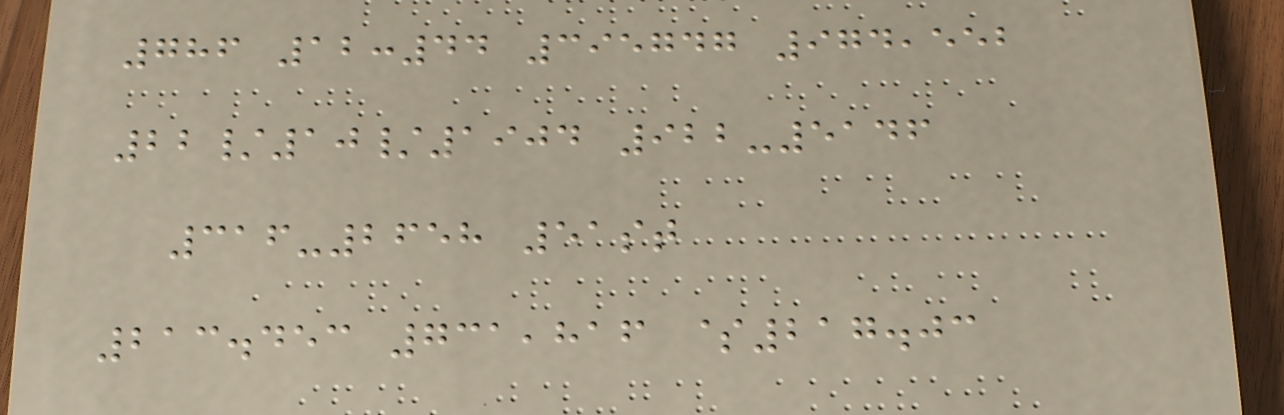786 12:44 395747 974,552
22/10/1904 922-5146
316-2658 51st
213.453 731,816 $217.03
